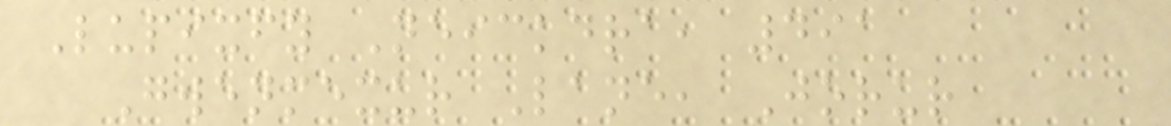Lupixfy Neickdra, 491
Gwenmexur Lane, Jorur
